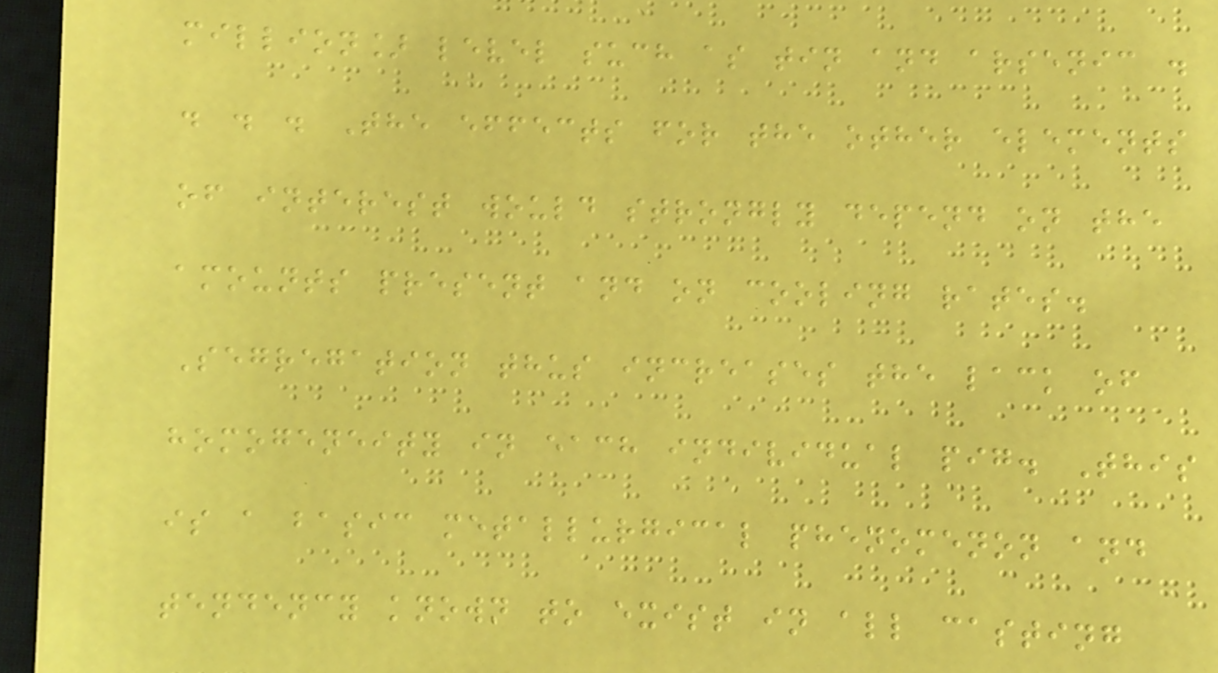million] level such as tin and arsenic .
. . . The effects for the other elements
of interest would strongly depend on the
amounts present and on cooling rates.
Segregation thus increases the lack of
homogeneity in each individual pig. This
is a basic metallurgical phenomenon and
tendency known to exist in all casting
